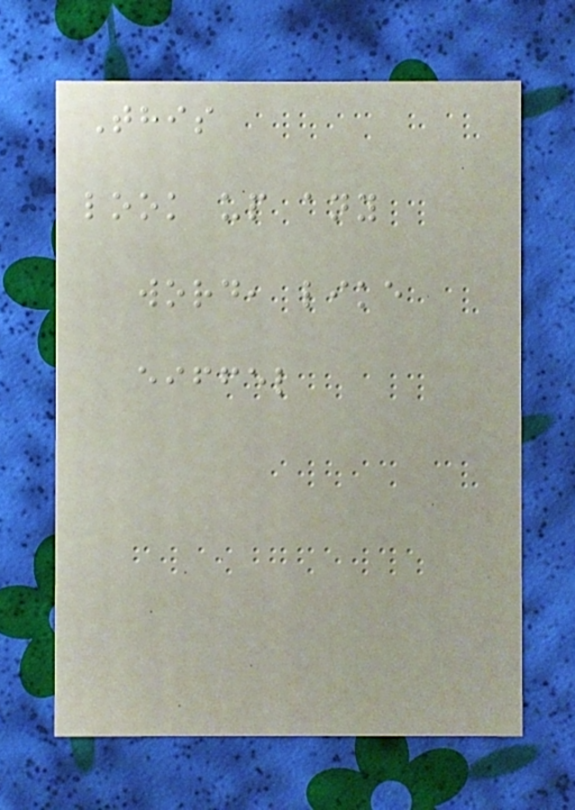This
look up any
word, like
eiffel
